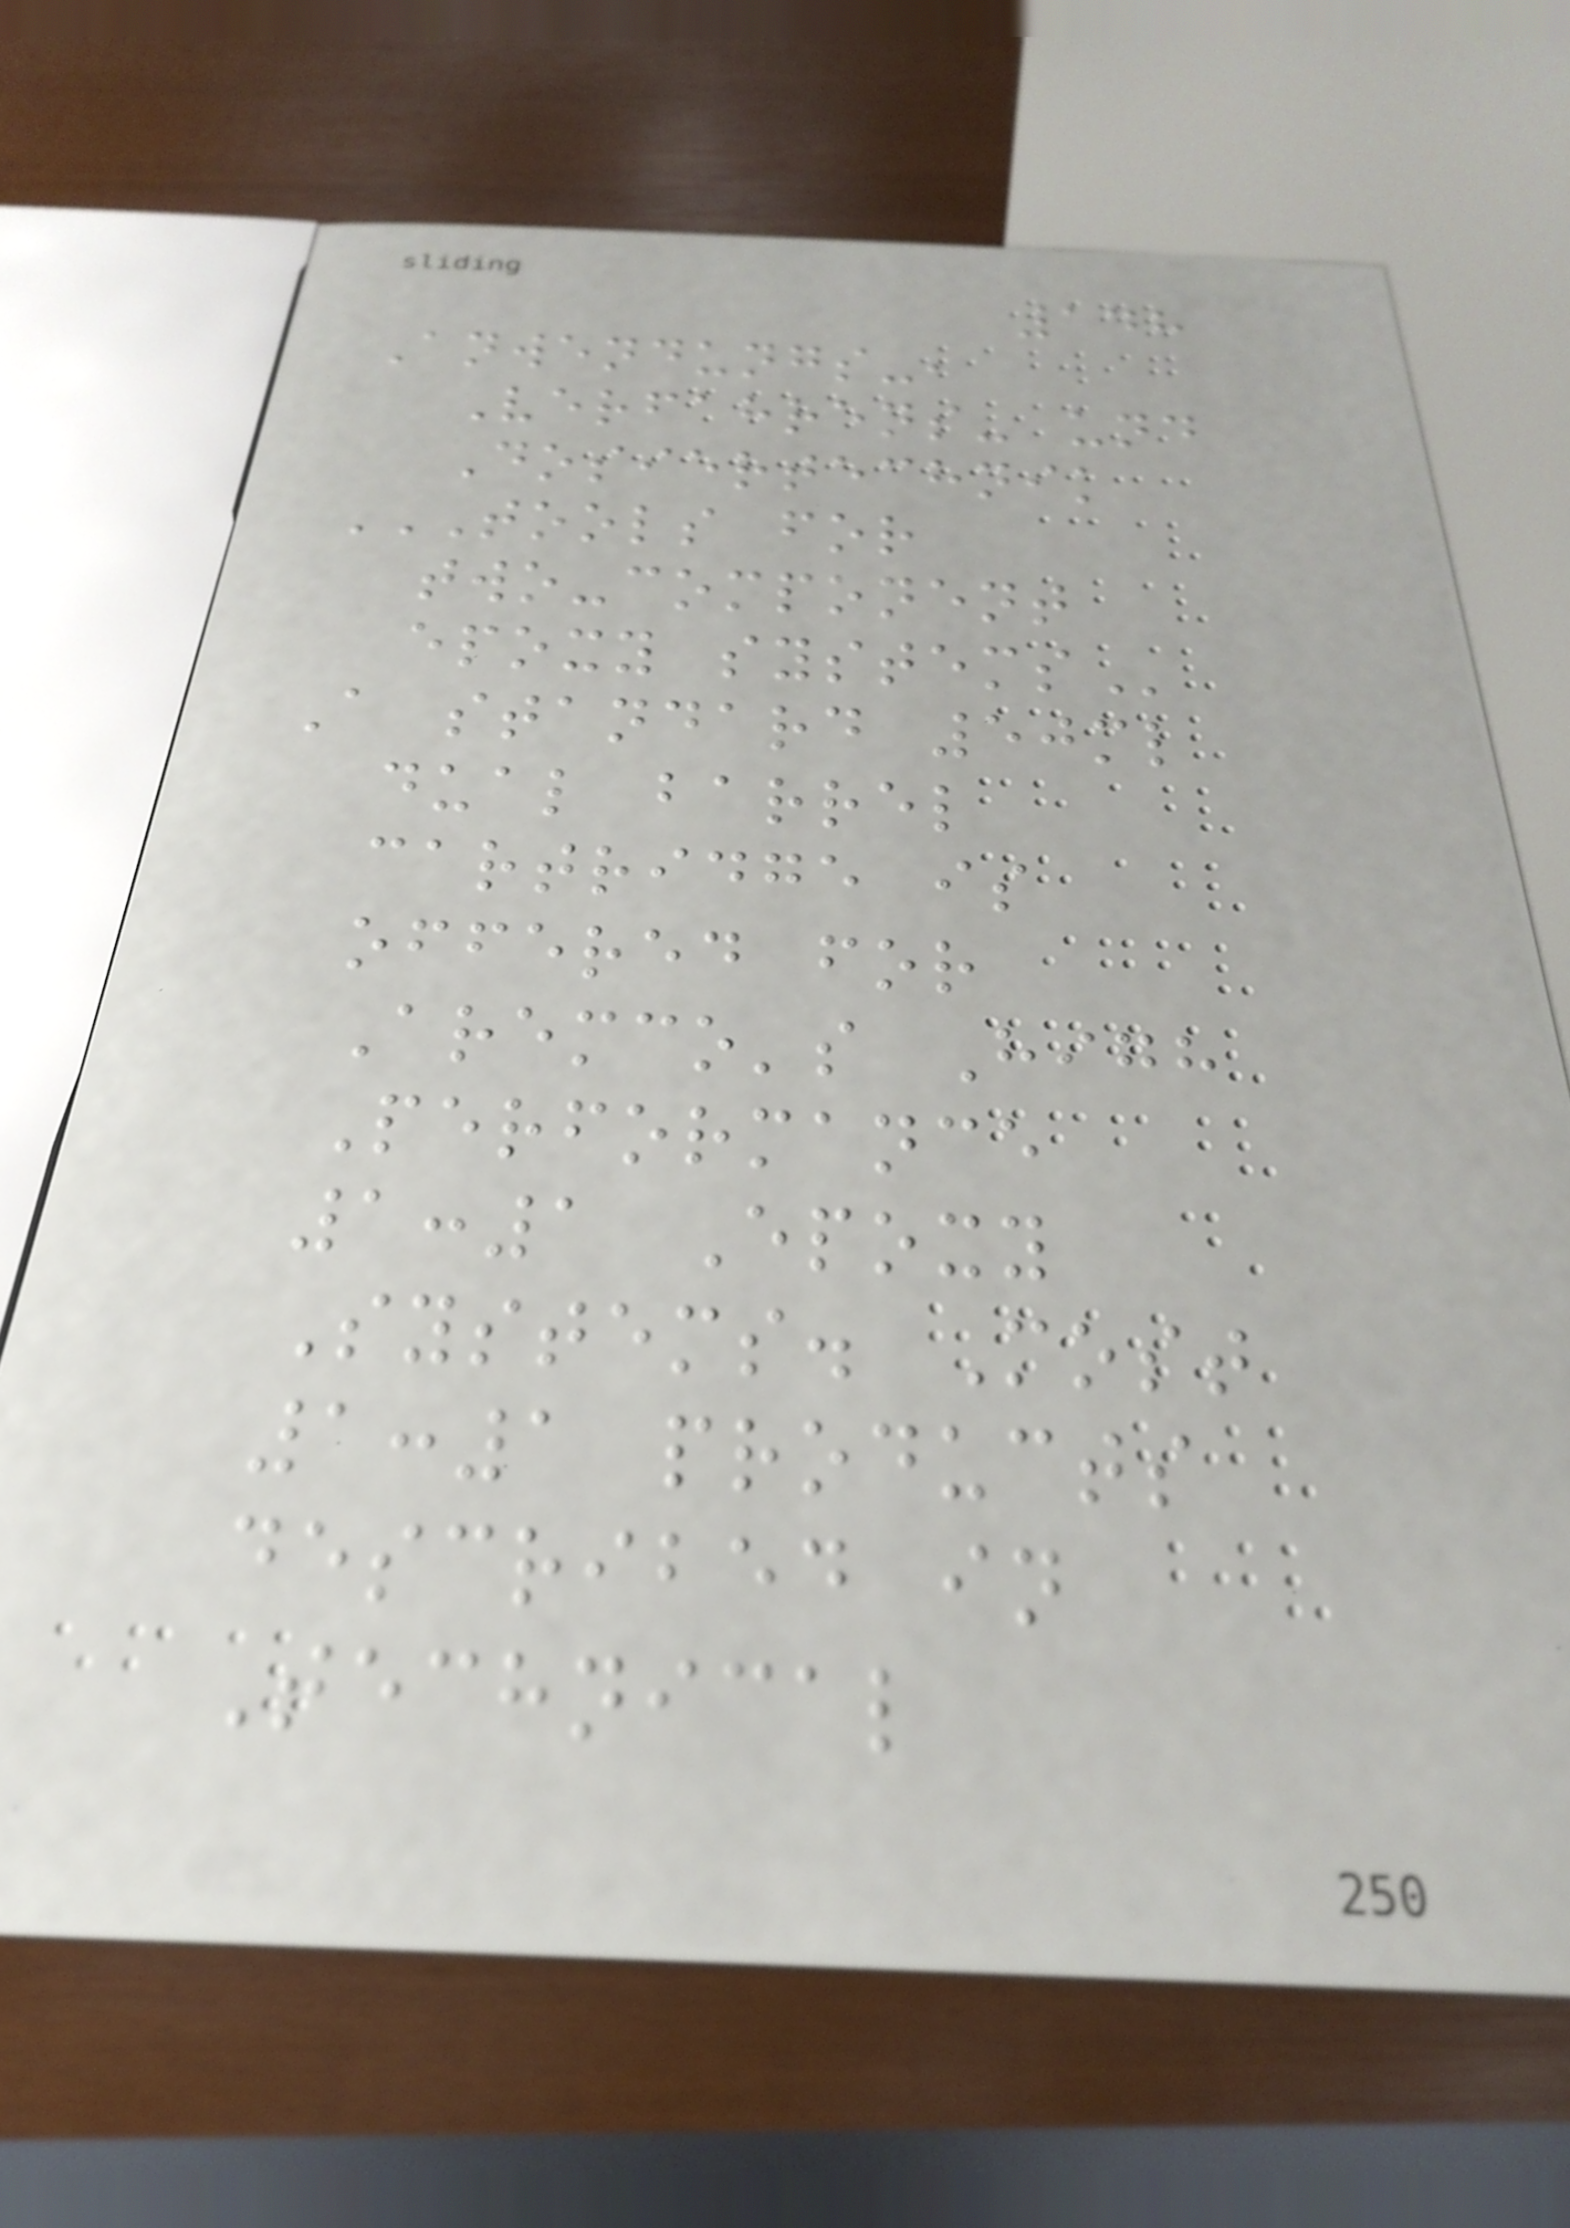148
Anwendungs-,
Verfahrens- und
Dosiertechnik
TOOLS FOR
TWO-COMPONENT
EPOXY SYSTEMS
A standard 50ml
dual barrel
cartridge is
offered for
Aremco's High
Performance
1:1 Epoxy
Systems. Most
1:1 products
described in
Technical
